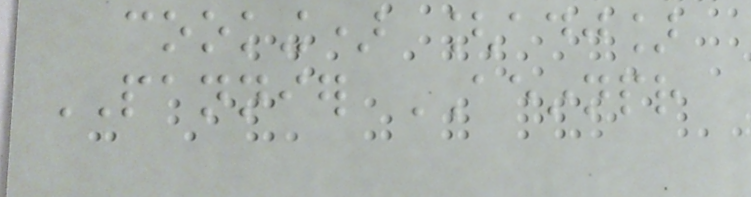cooking) [adj]
PANNIER AEINNPR
